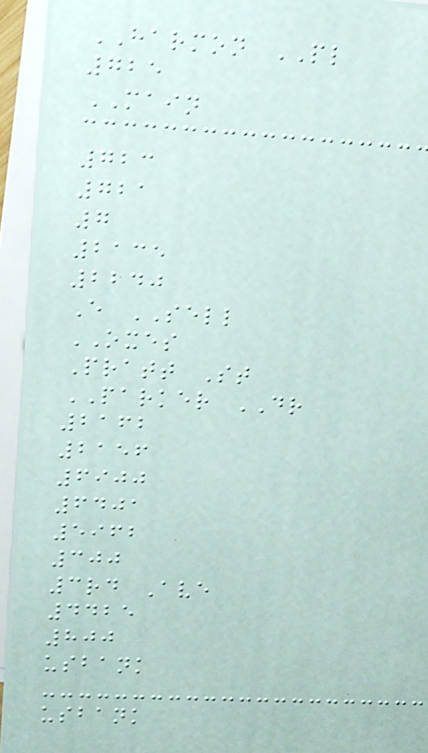HARMON PL
725
MAIN
723
721
7
2135
2240
E SELL
OXES
Pratt St
PARKER DR
2162
2156
6900
6401
5962
300
3rd Ave
4425
800
usbank
usbank
